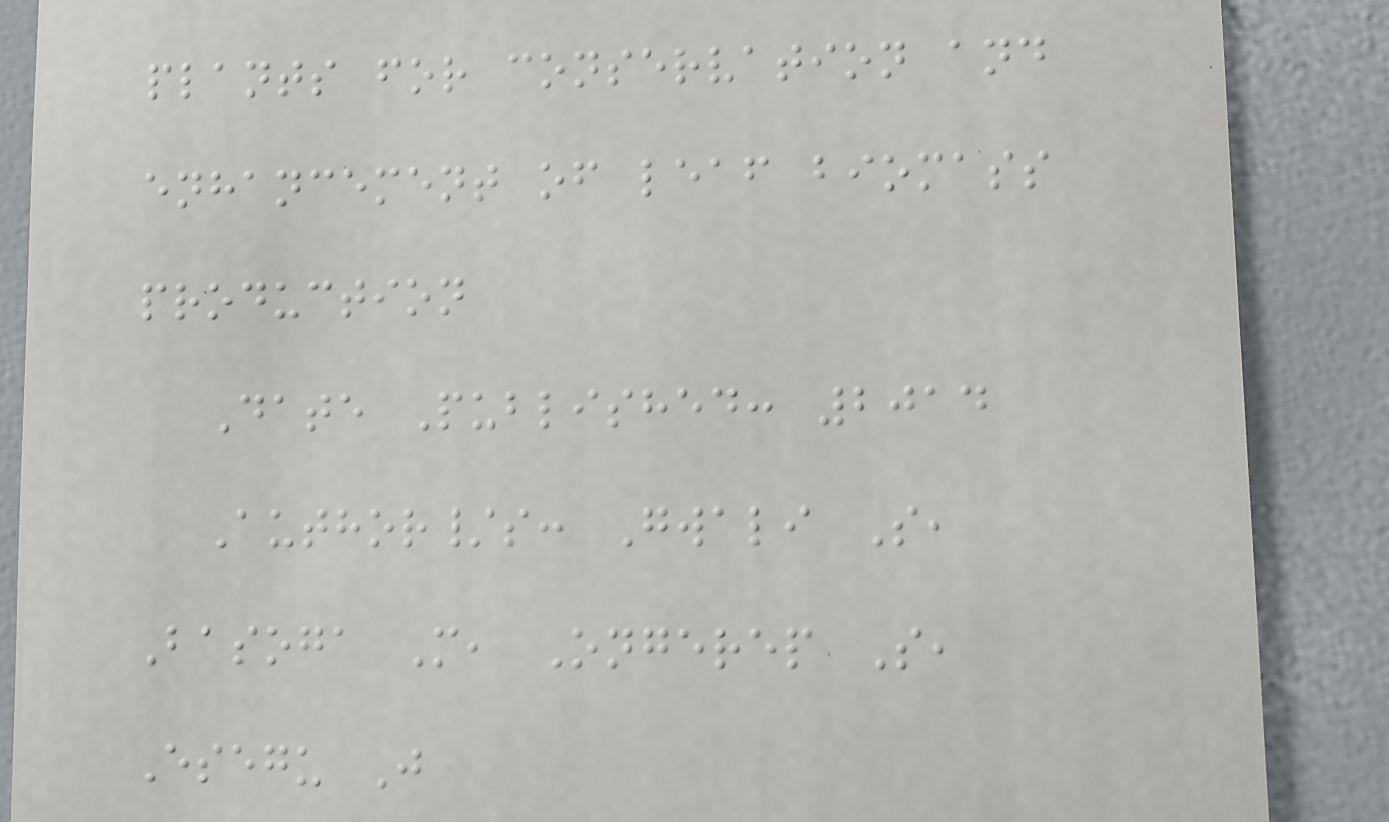plants for conservation and
enhancement of leaf biomass
production
Date Published: 2014
Author/s: Gwali S,
Basoga M, Ongerep S,
Esegu J
